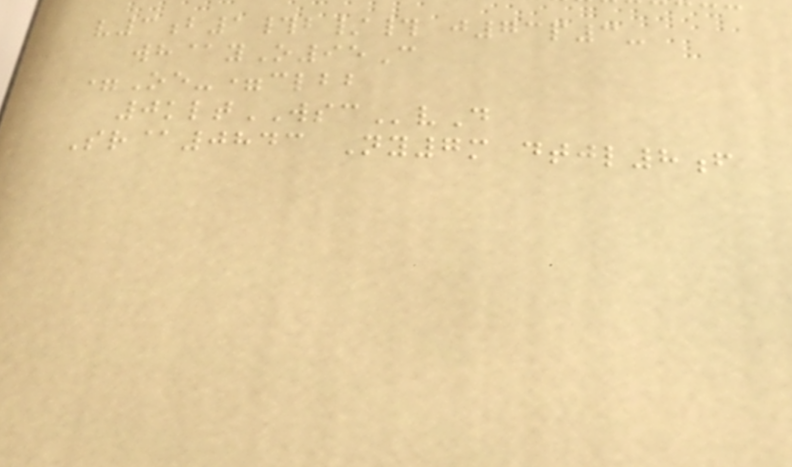v3b1#b/# j73p3-
wh@yO95C
=Oe-=clbb
0kltWSCvD
Sr@0843 Ny7m dtjl8f
